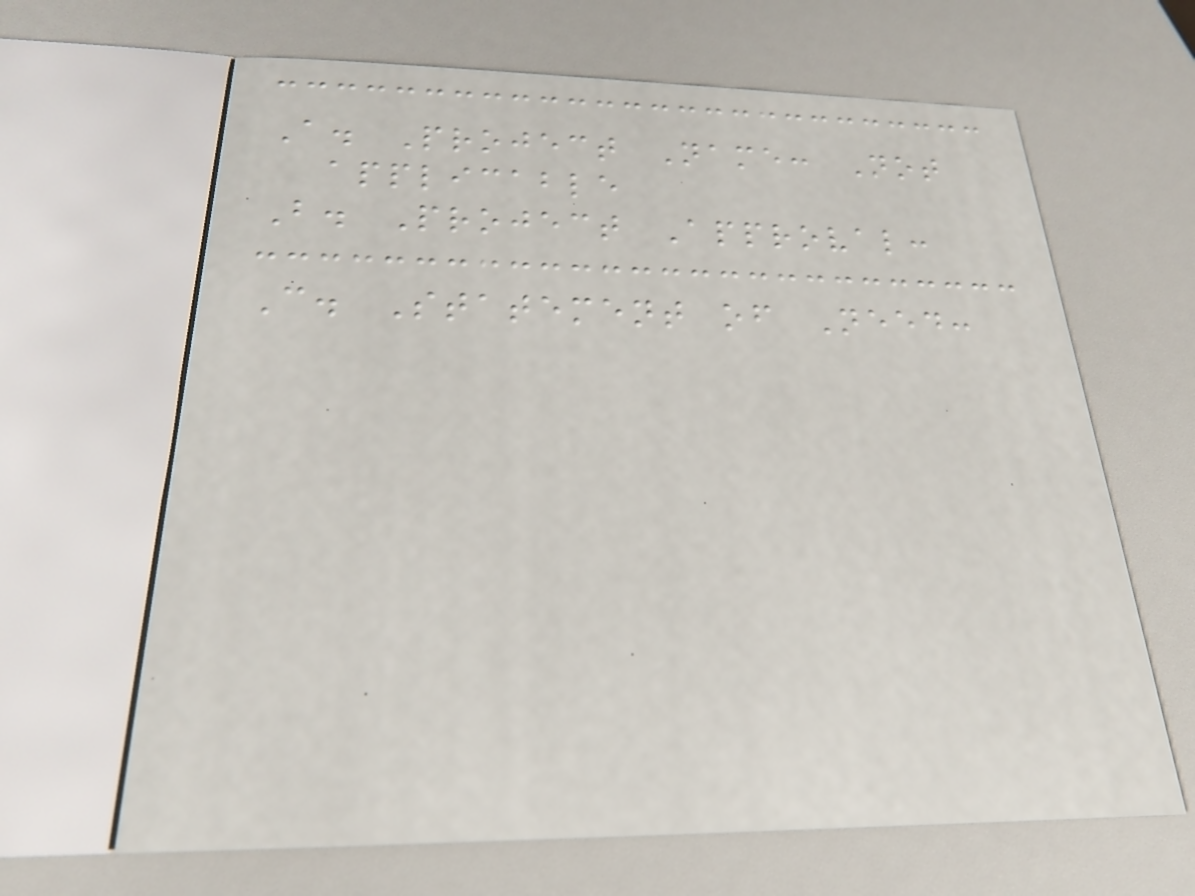A. Project Name: Not
applicable
B. Project Approval:
C. Statement of Need:
